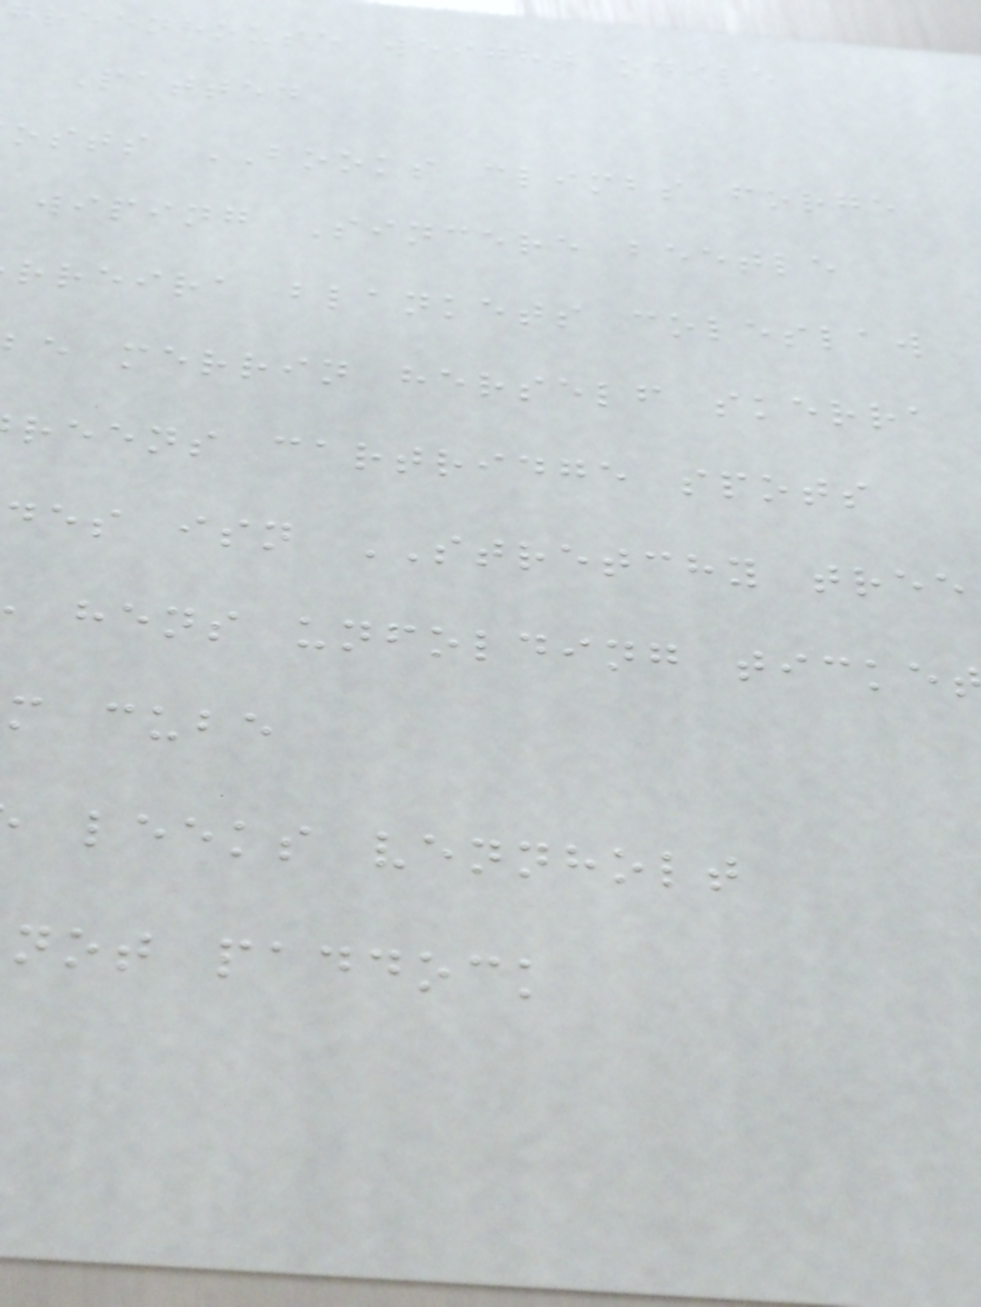greenhouse weight odile
Patted
osts BOOKS climbs forge
wiping Sincere beetle
rreira blankets coleslaw
e merrin herself skerra
reens cartridge spots
des isn STRETCHY tree
hens unfolding ticke
m cube
leeks vennholt
not paddock
